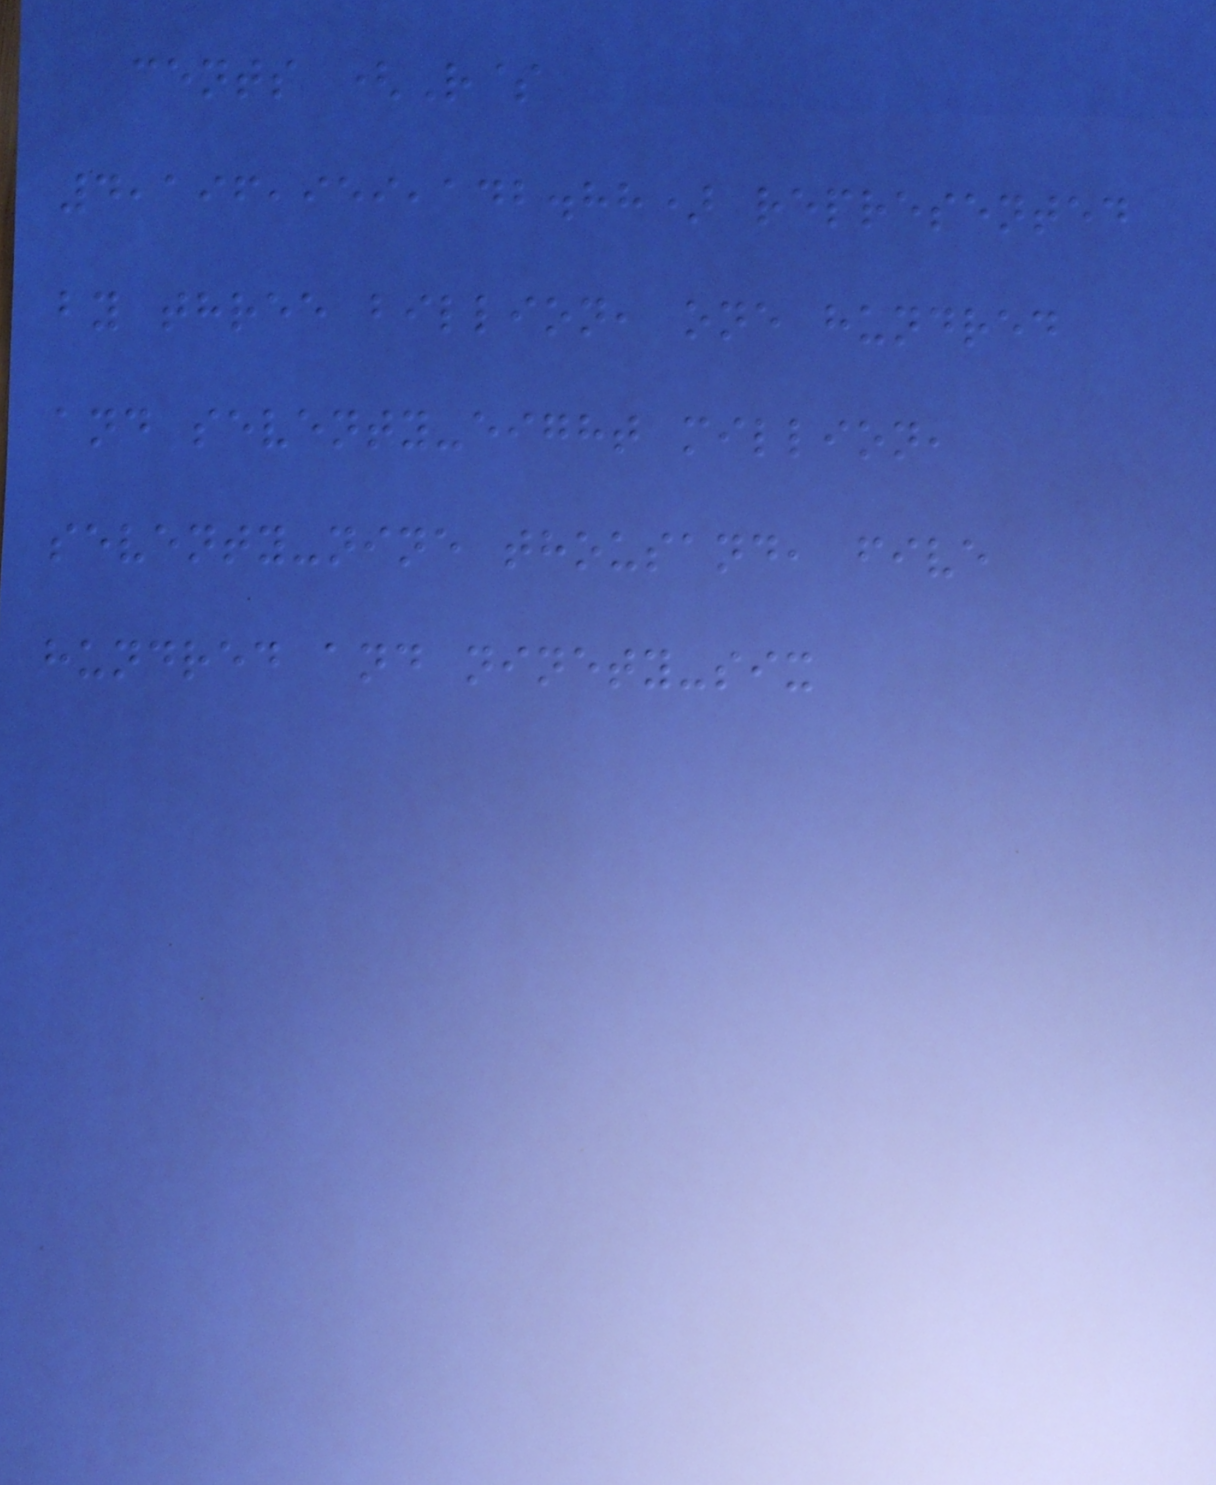cents (R$
4,196,959,142.88) represented
by three billion, one hundred
and seventy-eight million,
seventy-nine thousand, five
hundred and ninety-six
